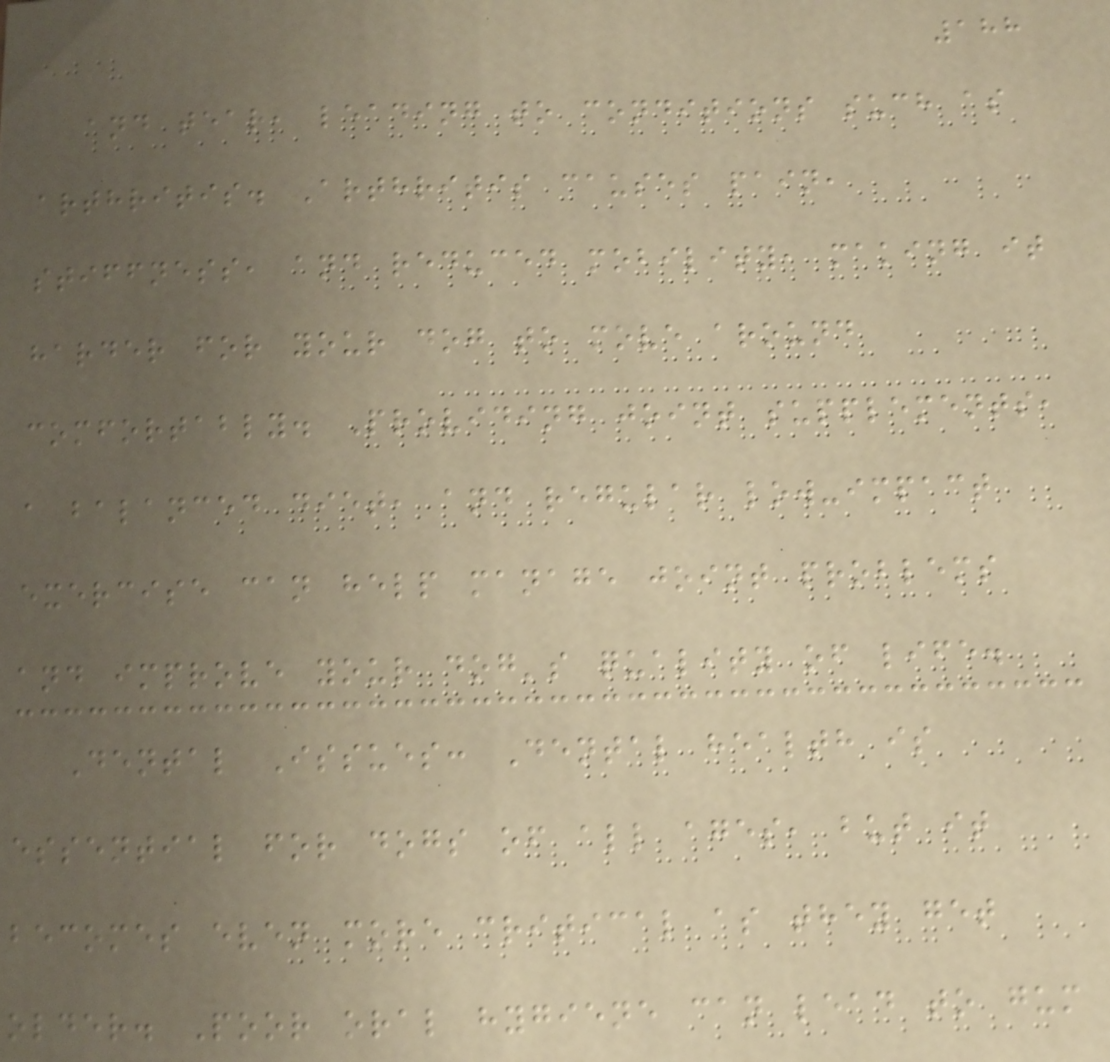188
and tear, leading to conditions such as
arthritis. Arthritis causes pain,
stiffness, and reduced mobility, making it
harder for your dog to move around
comfortably. Providing joint supplements,
a balanced diet, and regular low-impact
exercise can help manage joint problems
and improve your dog's quality of life.
Dental Issues: Dental health is
essential for dogs of all ages, but it
becomes even more critical as they get
older. Poor oral hygiene can lead to gum
